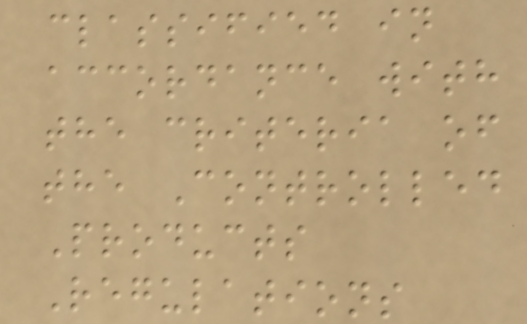classified in
accordance with
the criteria of
the Controlled
Products
Regulations
